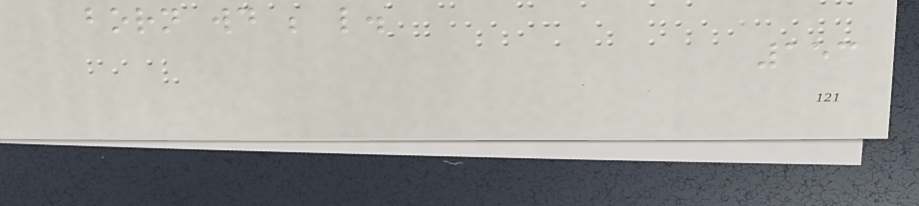born would be like.
153
